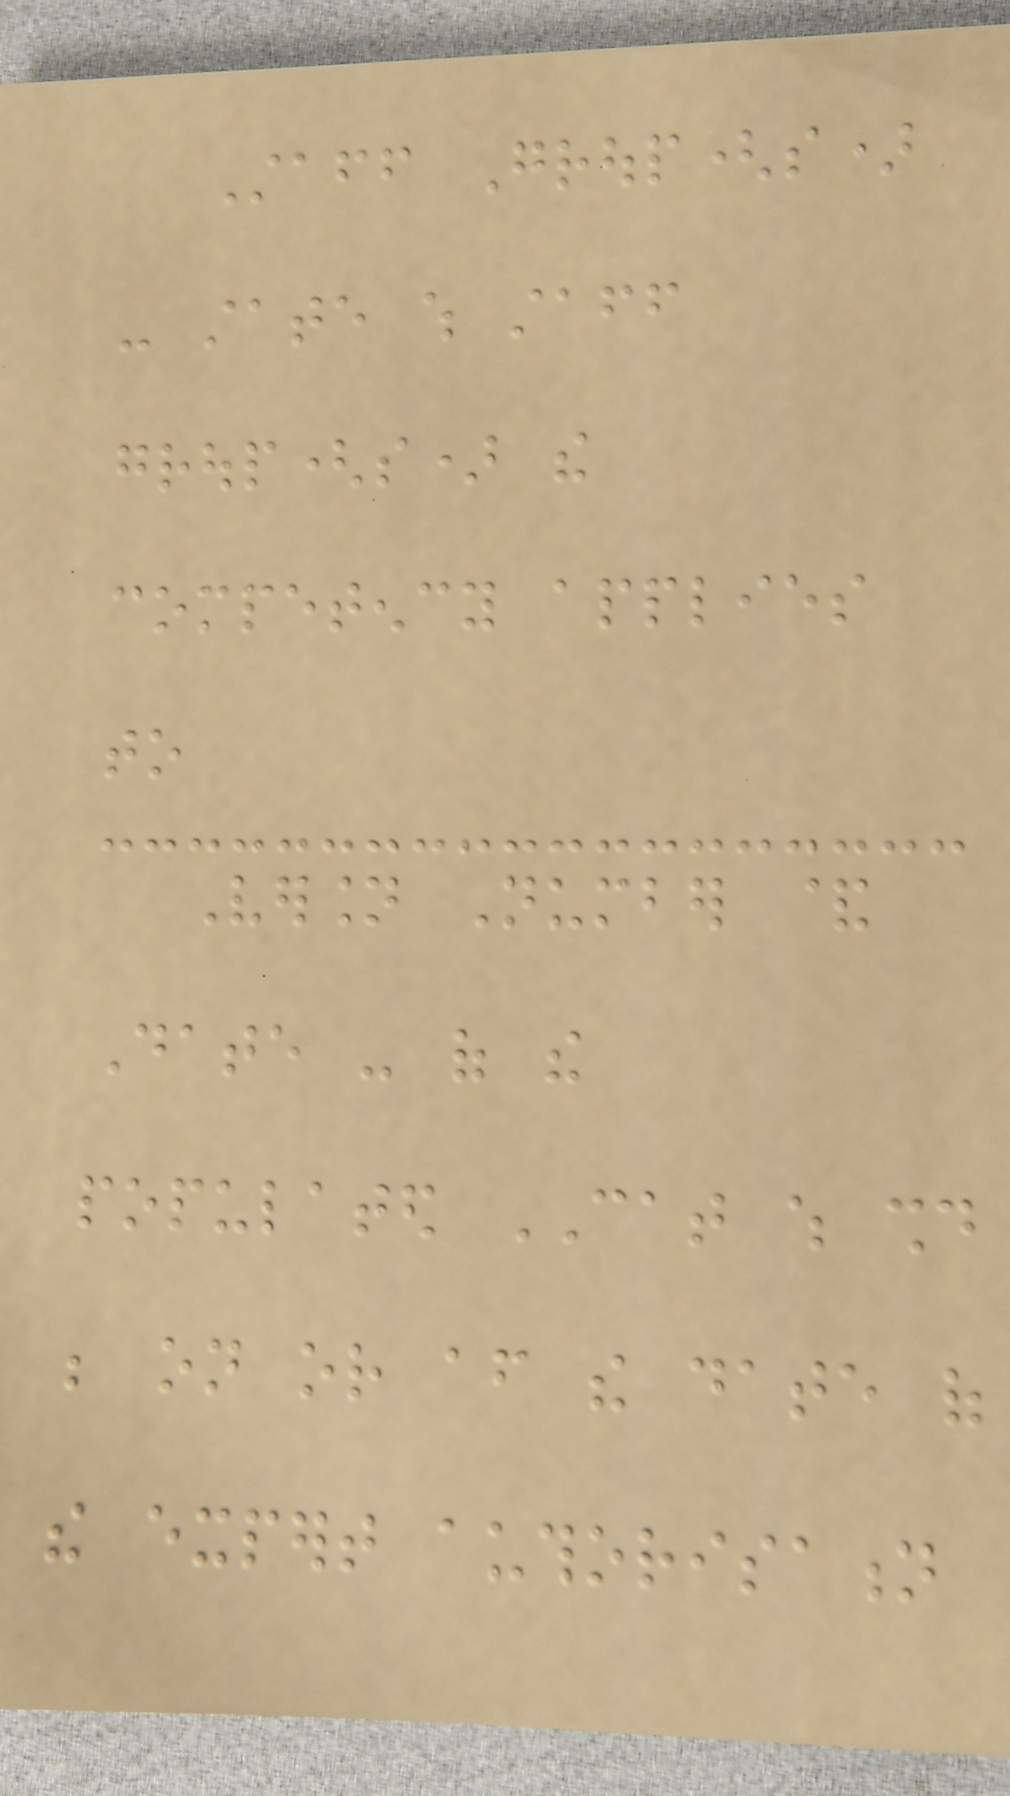Staff Group(s)
- state which staff
group(s) the
competency applies
to
Version Number &
Date - of the
populated CAT which should
be on or after the date of
the expert authorisation
